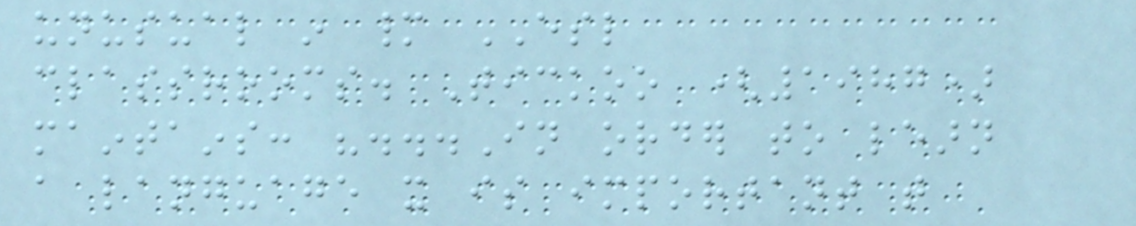unusual in many ESL
classrooms. Tickoo (1987)
maintains: "...In order to learn
a language it is important that
